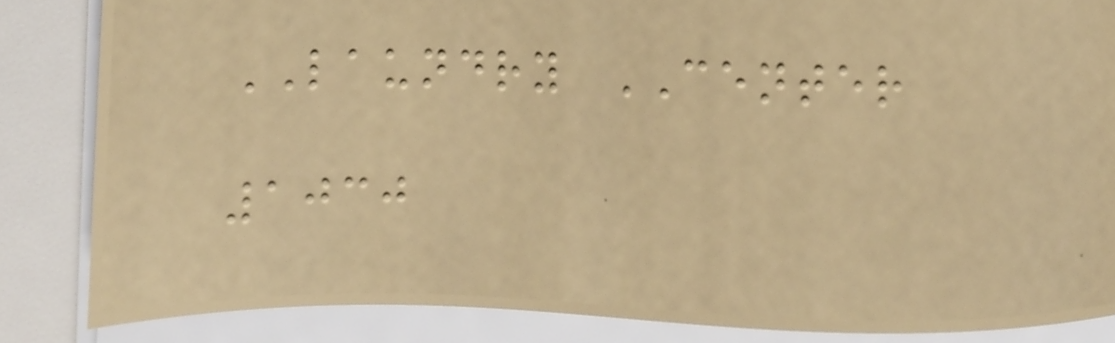LAUNDRY CENTER
1030
